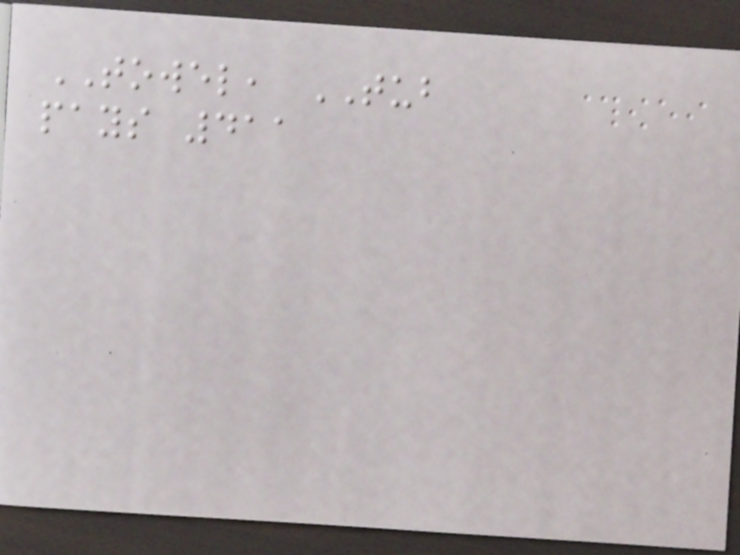TOWEL, TUB
pays 411
